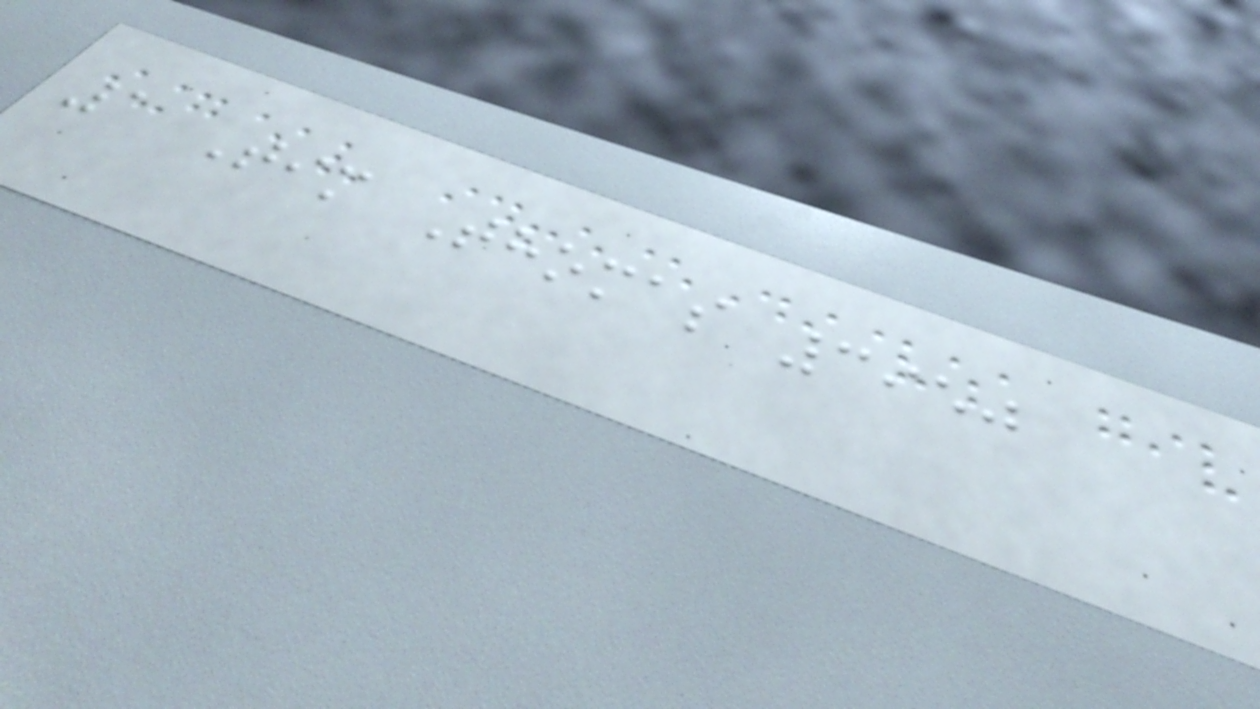1 Tim Thomas 3950
